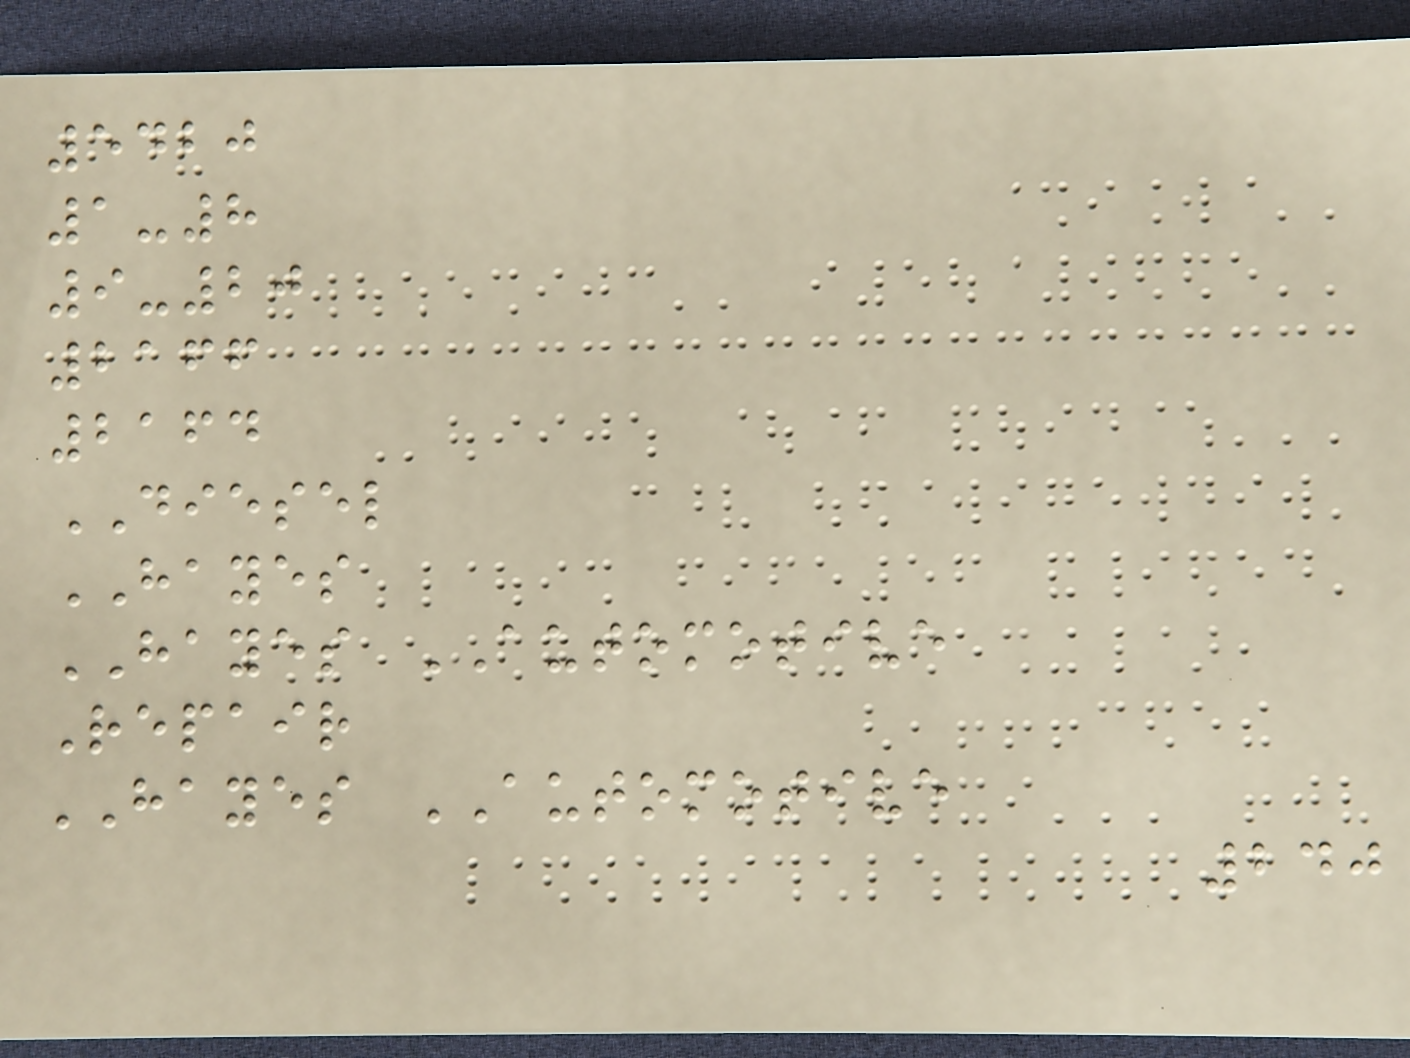5420
1-8
9-20
2166
2164
DIESEL
HAYES
HAYES AUTOMOTIVE
Repair
HAYES AUTOMOTIVE
240
